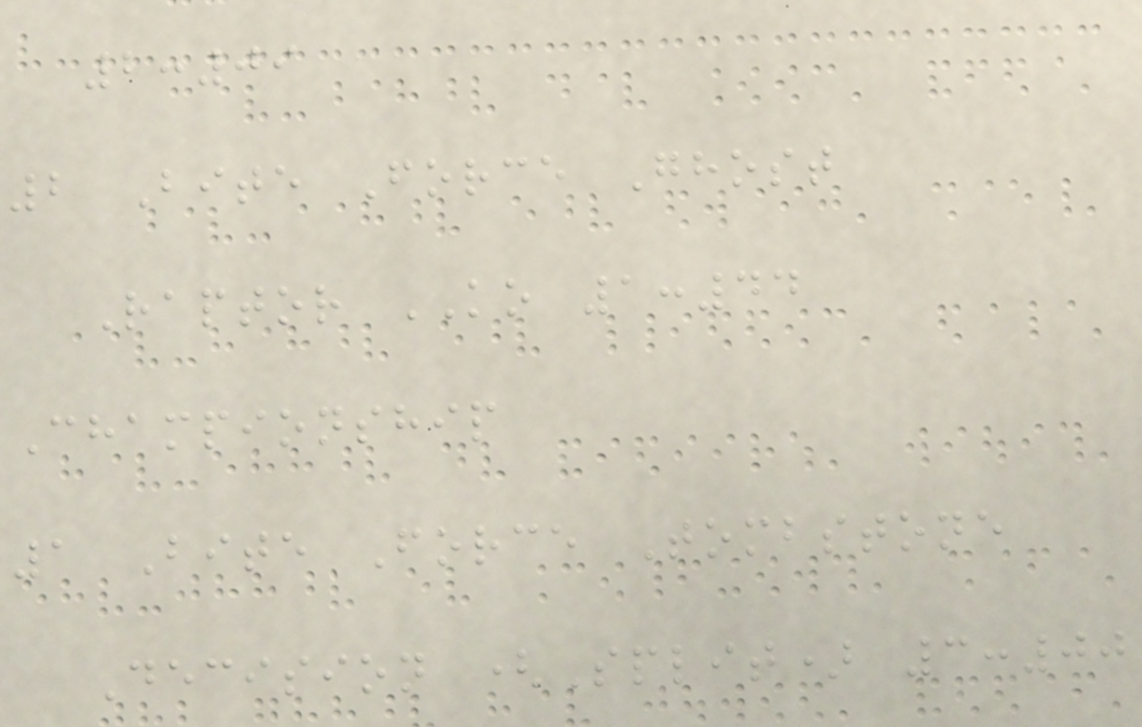2:09
2 Bite Force Ghost
Raptor KO 1:44
Championship
1 Bite Force Tombstone
Decision (Split) 3:00
